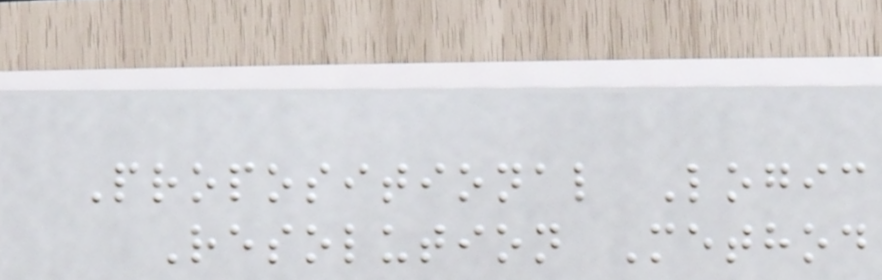Propositional Logic
Resolution Method
